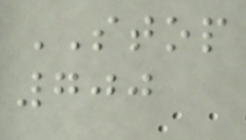STOP
700
